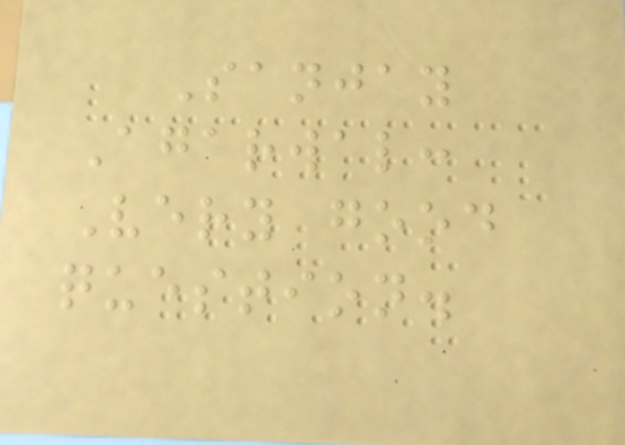Sanjay
Agarwal:
Very good
question.
